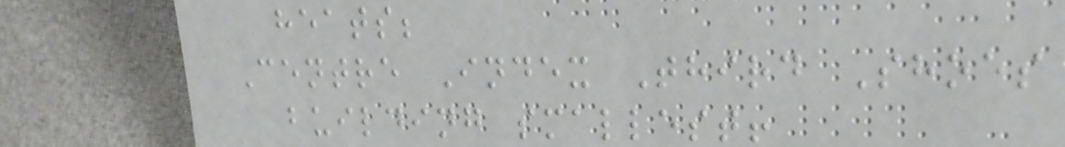heats;
Centre Index Third Shoes
building smallest!
